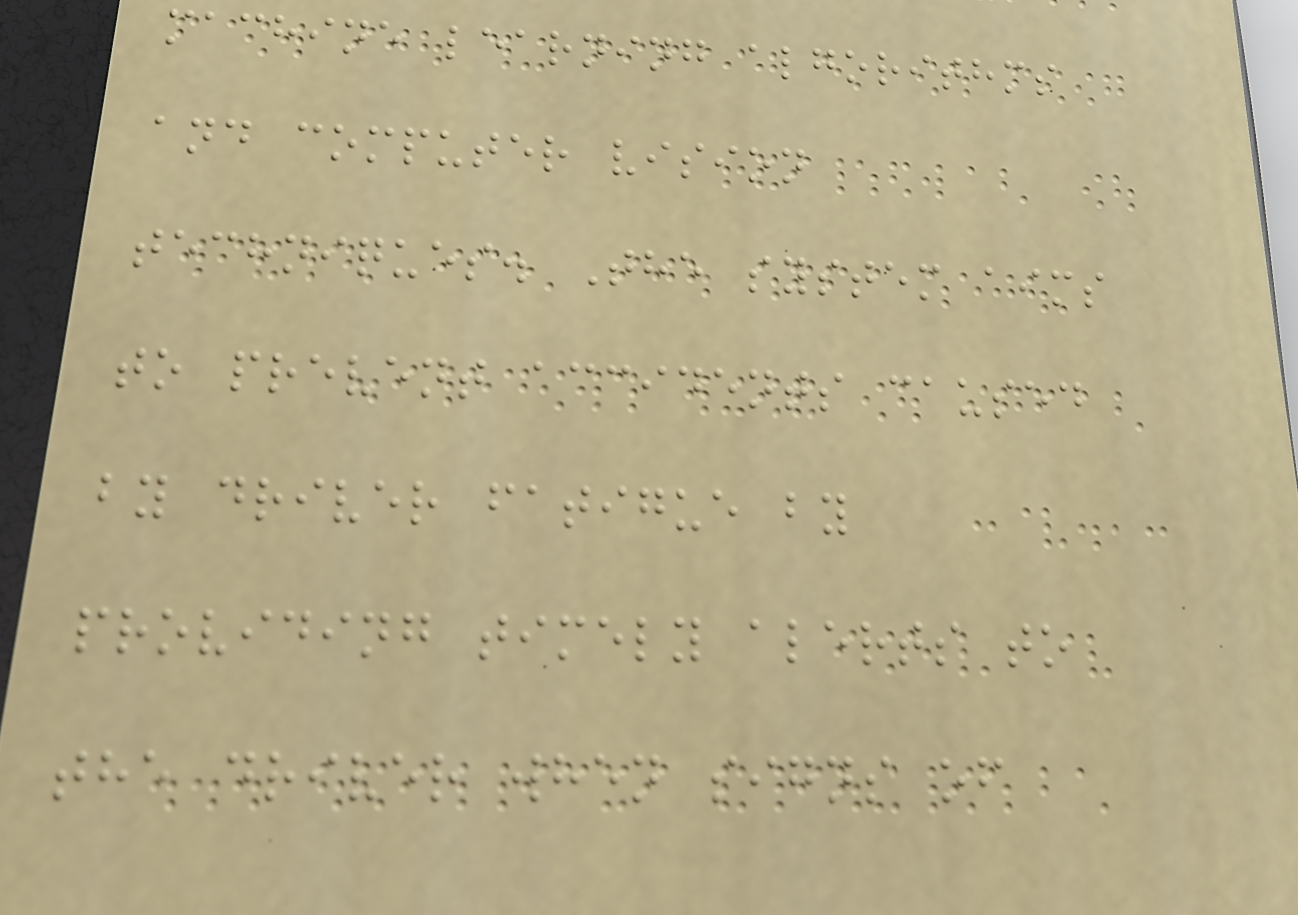machine learning algorithms
and computer vision
techniques. The system aims
to prevent accidents caused
by driver fatigue by
providing timely alerts to
the driver when signs of
